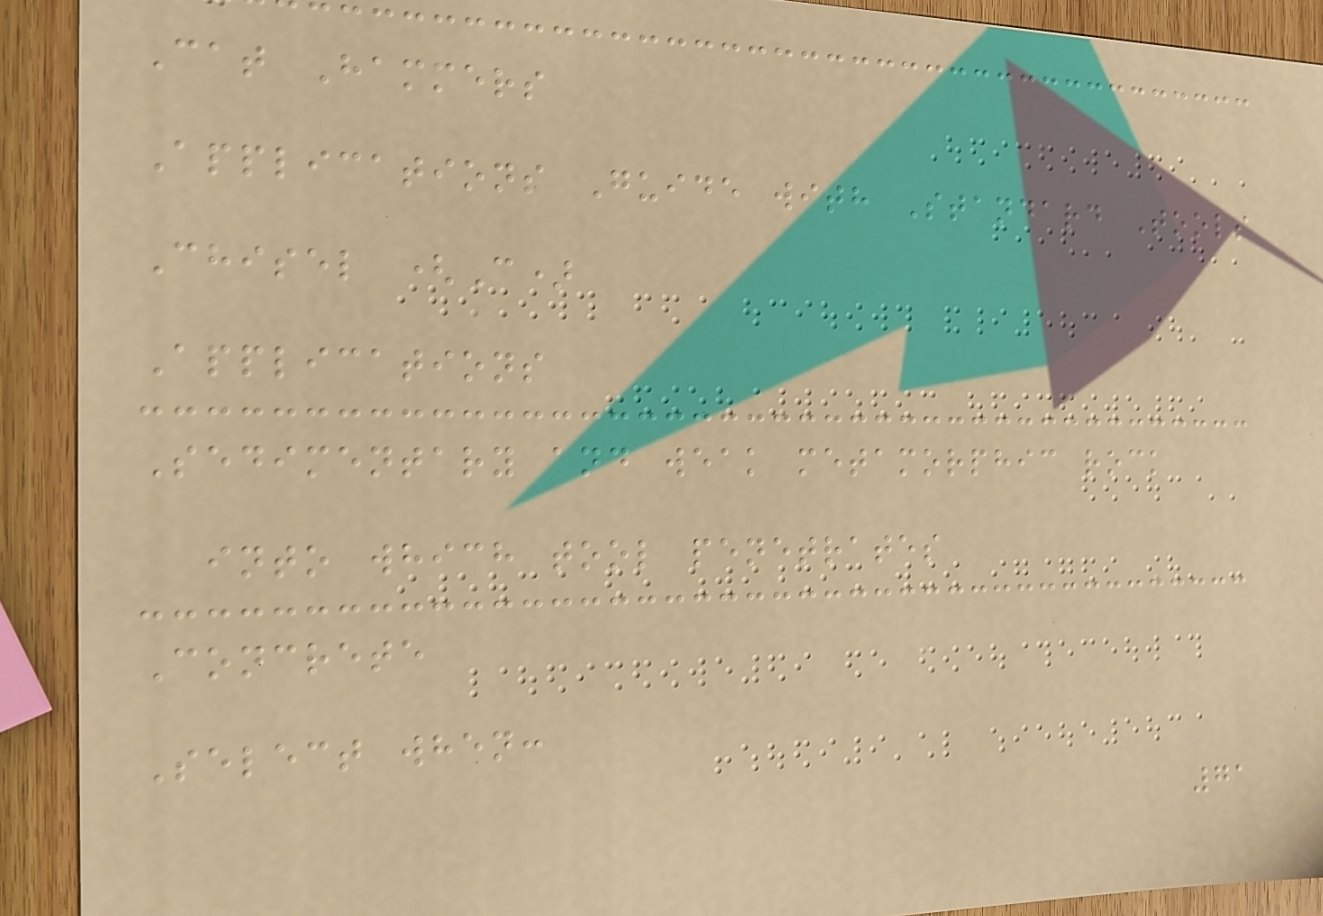Cat Hammers
Applications Guide with Standard Tools
Chisel (C)
Applications
Sedimentary and weak metamorphic rock
into which tool penetrates
Concrete
Select when:
71
